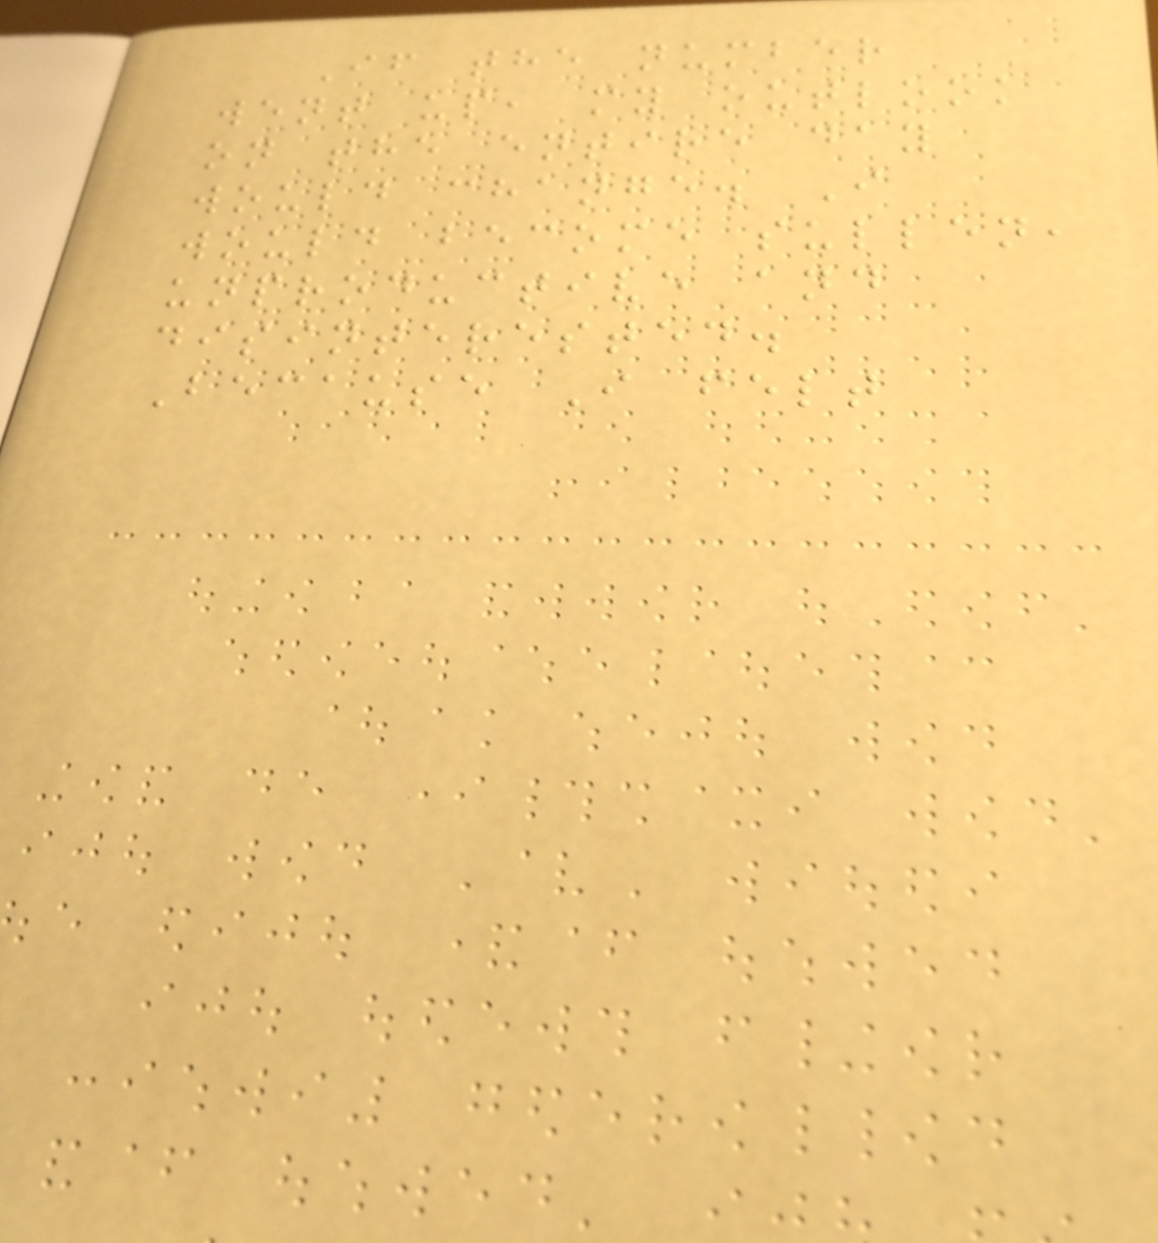If the number
went up, my outlook
on the entire day
would change. I
would become sullen,
unproductive and
disinterested.
Because I felt
